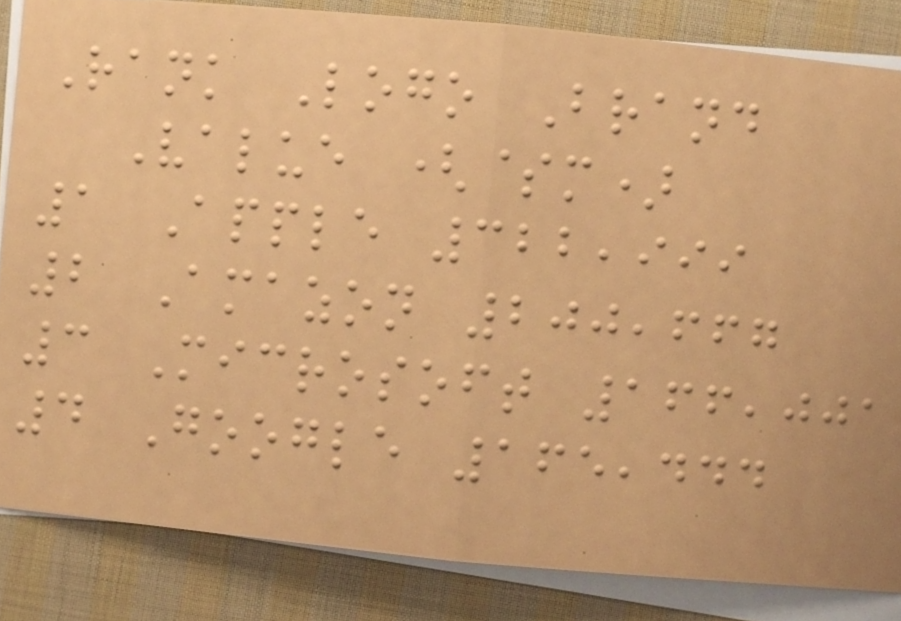Rank Logo Brand
Value ($m)
1 Apple 322,999
2 Amazon 200,667
3 Microsoft 166,001
4 Google 165,444
